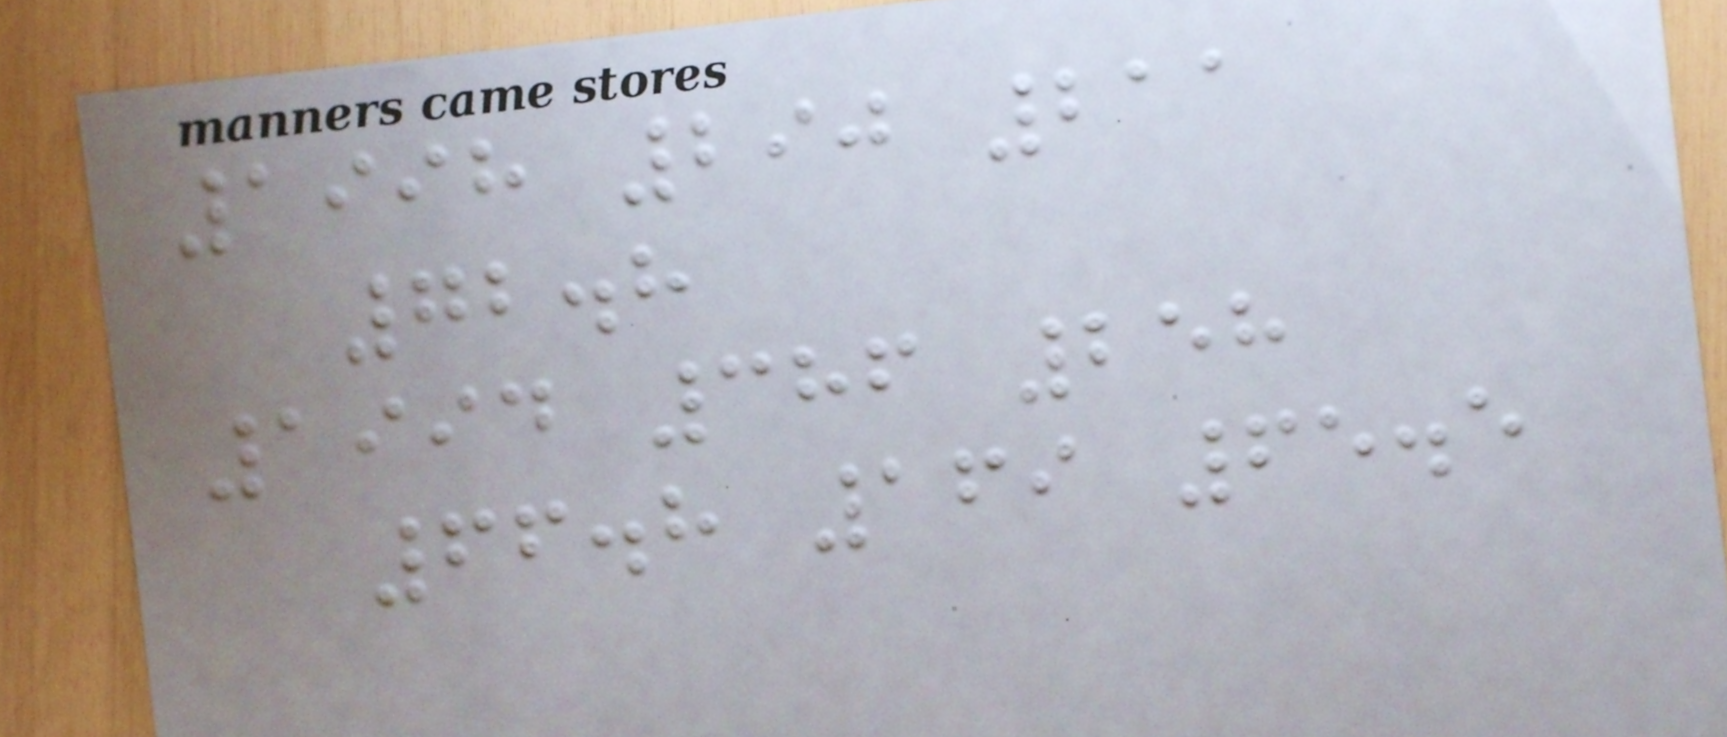1998 290 211
72.8
1994 386 258
66.8 169 65.5
